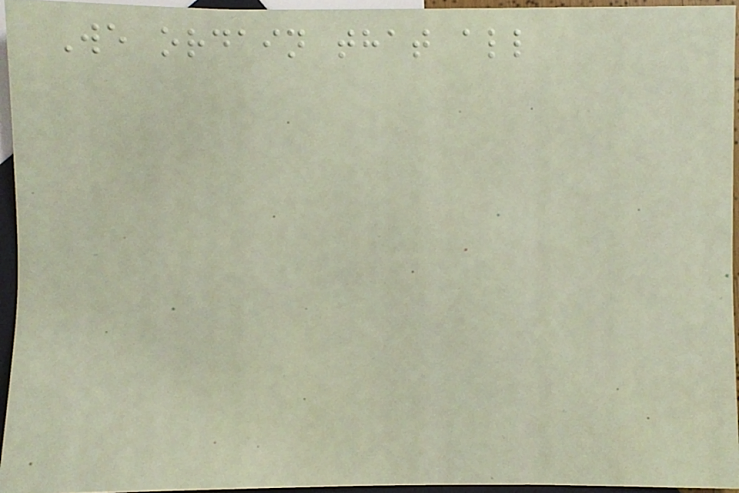We ordain that all
